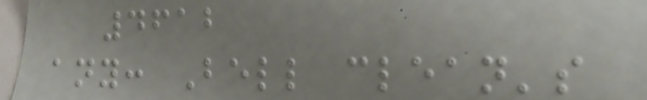4612
any: Bell clean's
